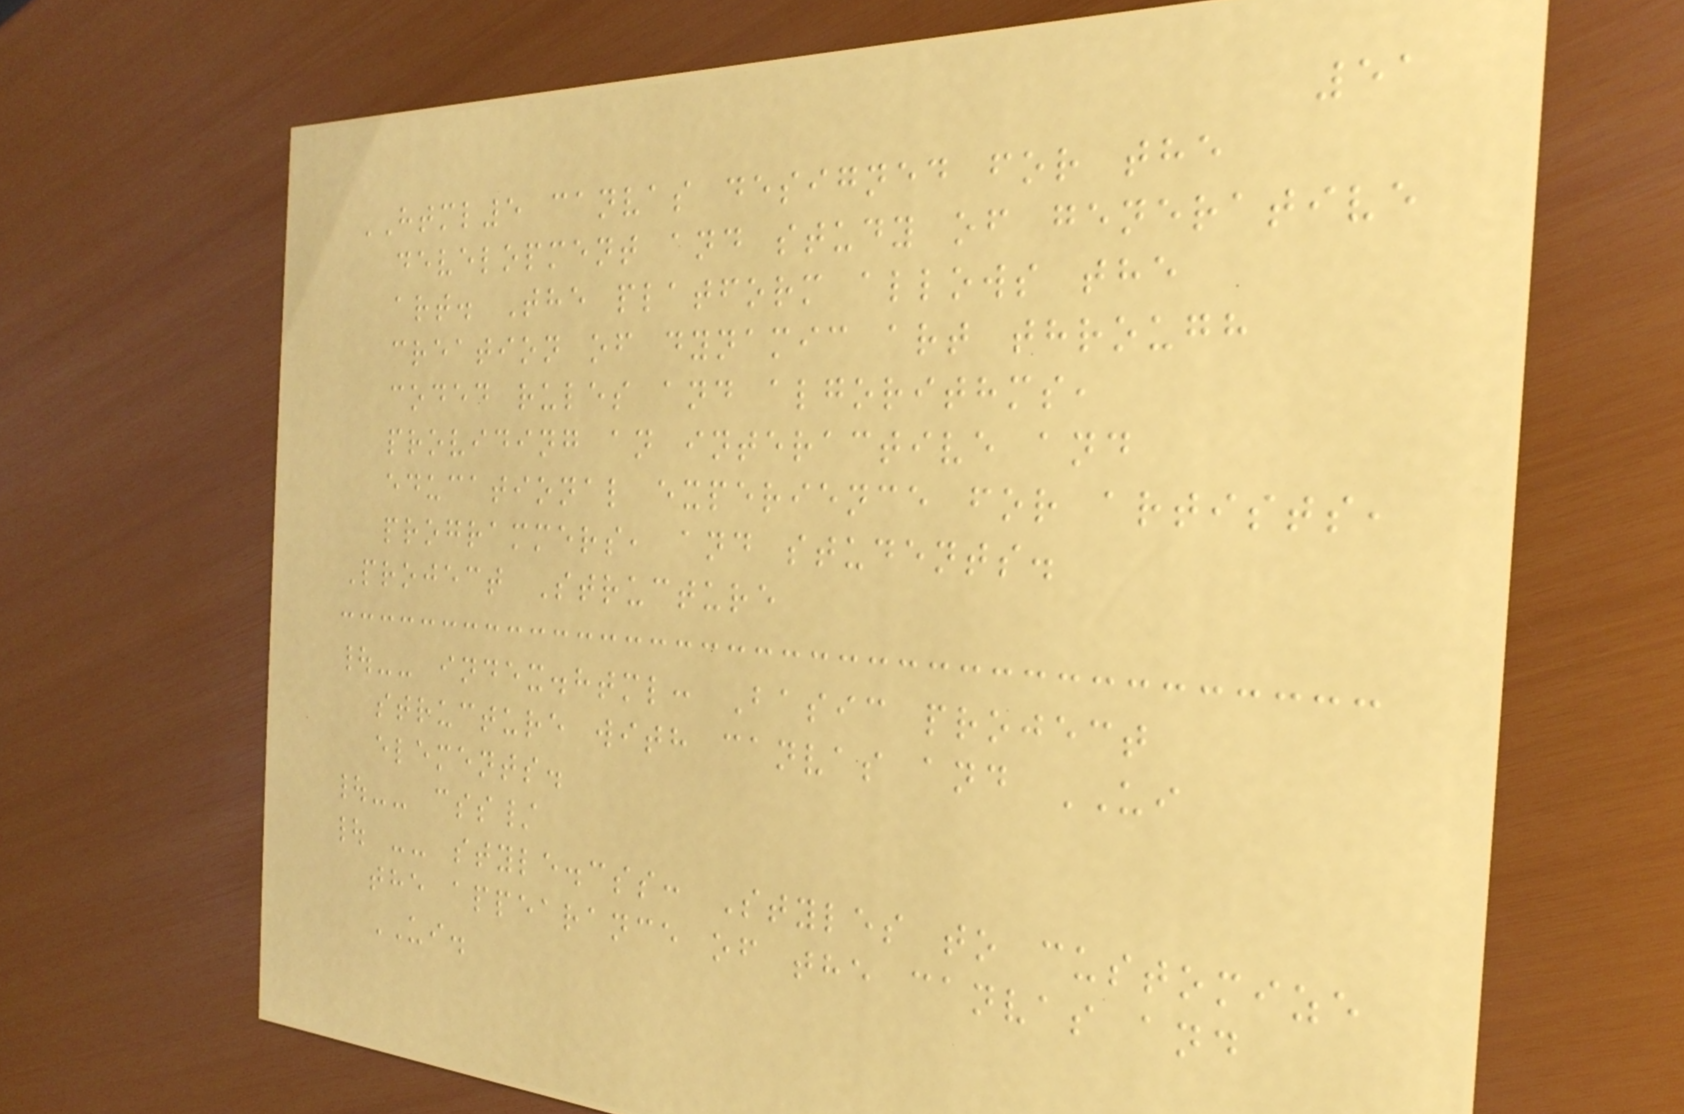51
HTML5 canvas designed for the
development and study of generative
art. The platform allows the
creation of dynamic art through
coded rules and algorithms,
providing an interactive and
educational experience for artists,
programmers, and students.
Project Structure
|-- index.html: Basic project
structure with canvas and UI
elements.
|-- css/
| -- style.css: Styles to customize
the appearance of the canvas and
UI.
